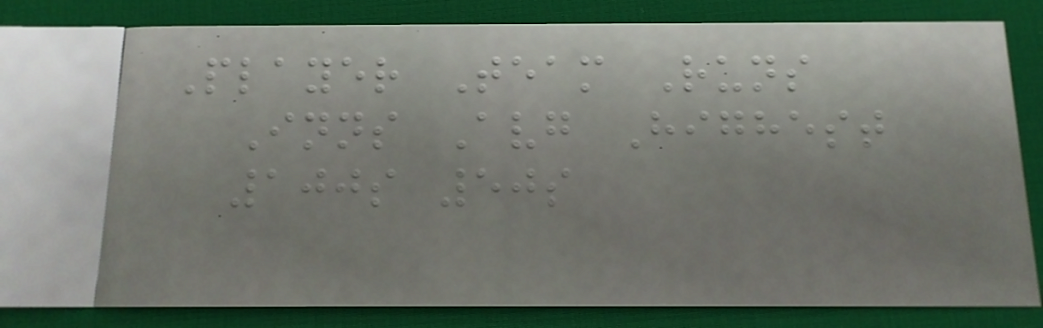Player Team Runs
Inns Avg Highest
100s 50s
